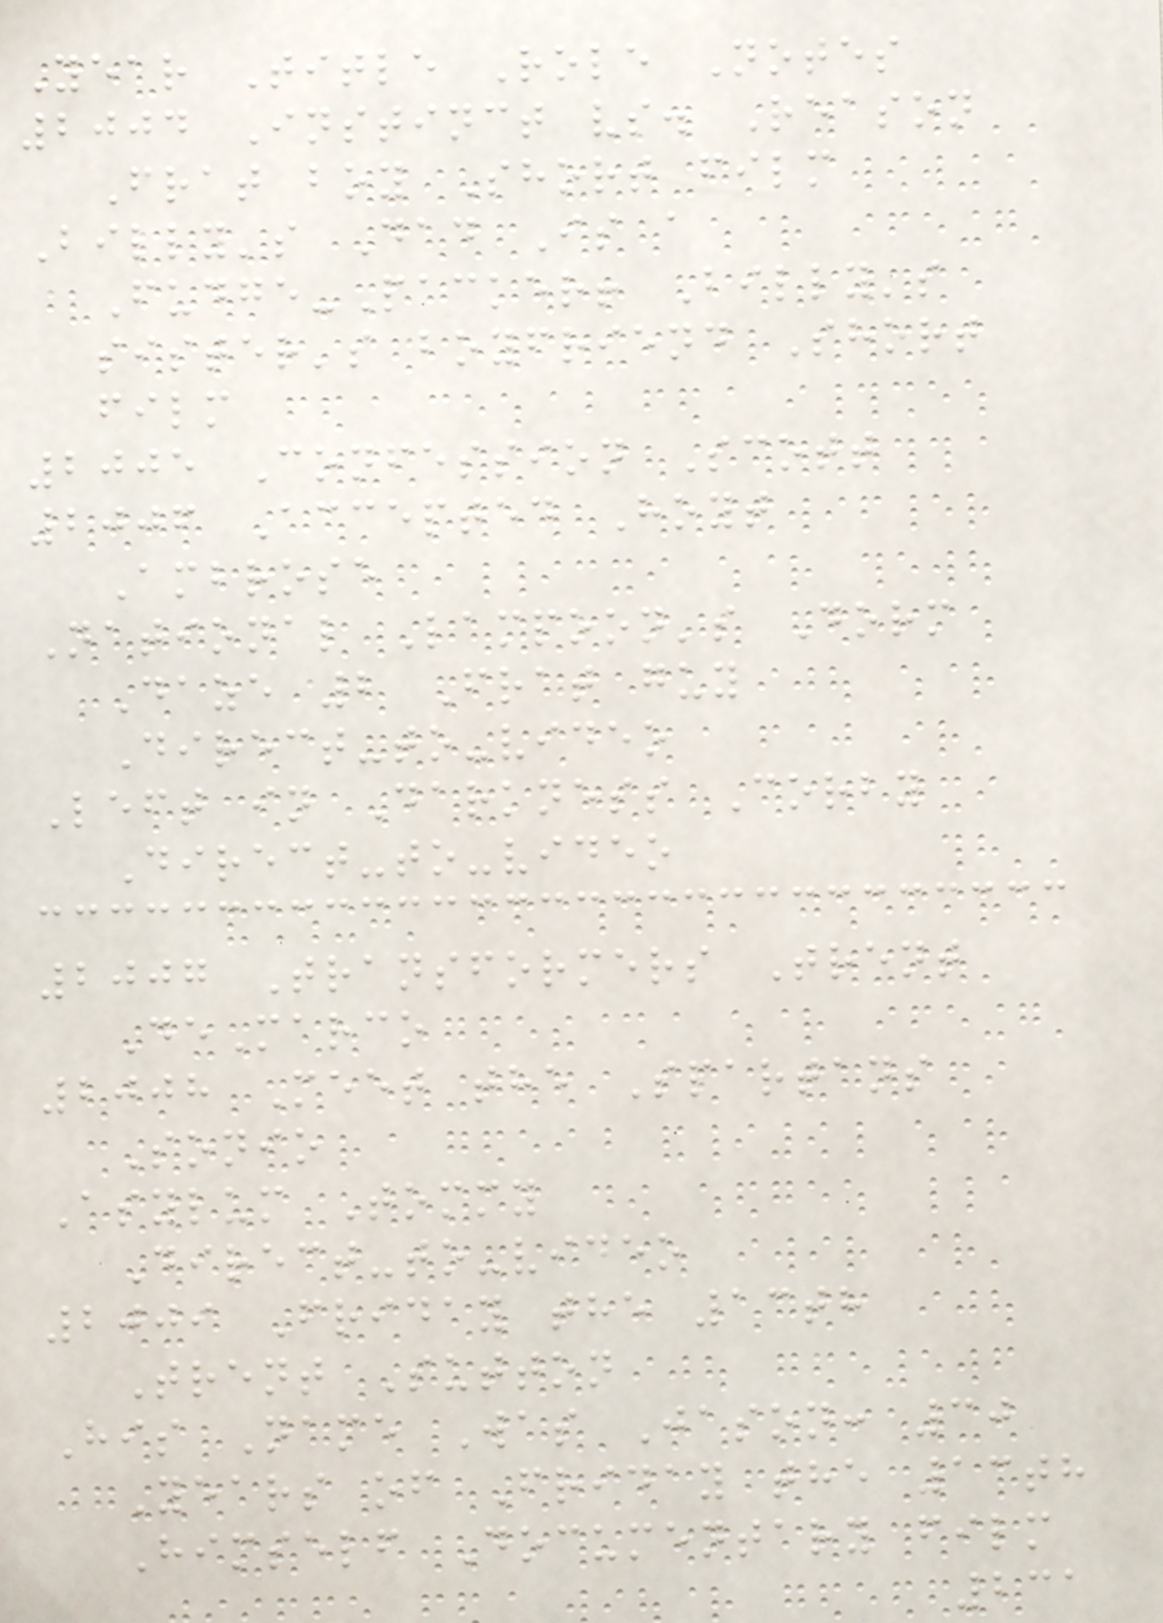Year Title Role Notes
2004 Instinct vs. Reason
Frat boy Short film
Billy's Dad Is a
Fudge-Packer! Billy's
sister's boyfriend Short
film
2005 Confession Scott
2006 Accepted Hoyt
Ambrose
National Lampoon's Dorm
Daze 2 Frat guy
Direct-to-video
Left in Darkness Corby
Direct-to-video
2007 Transformers Trent
DeMarco
2008 Meet the Spartans
Sonio
Asylum Tommy
Direct-to-video
2009 Friday the 13th
Trent Sutton
His Name Was Jason: 30
Years of Friday the 13th
Himself Documentary film
231
